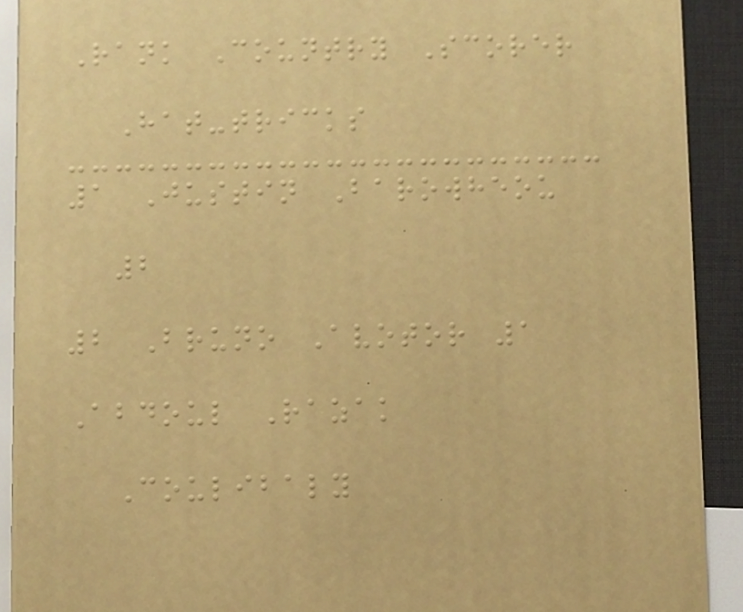Rank Country Scorer
Hat-tricks
1 Justin Barowheou
2
2 Bruno Avotor 1
Abdoul Razak
Coulibaly
